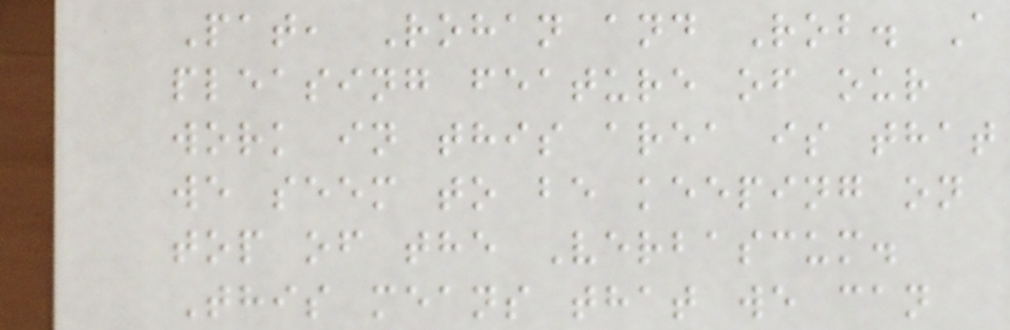Pat, Rohan and Rob. A
pleasing feature of our
work in this area is that
we seem to be keeping on
top of the Verbascum.
This means that we can
